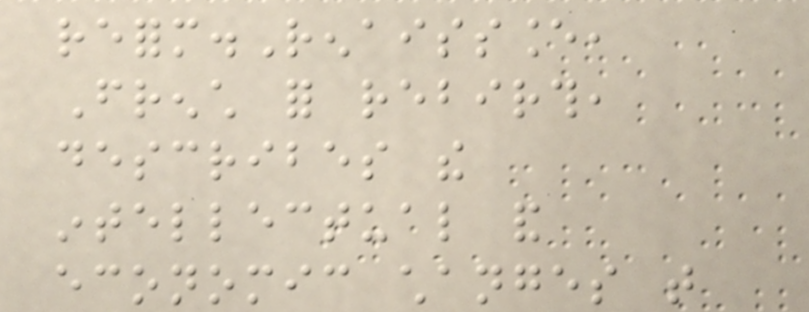reform.Renaissance,
French for rebirth,
describes the
intellectual and
economic changes that
